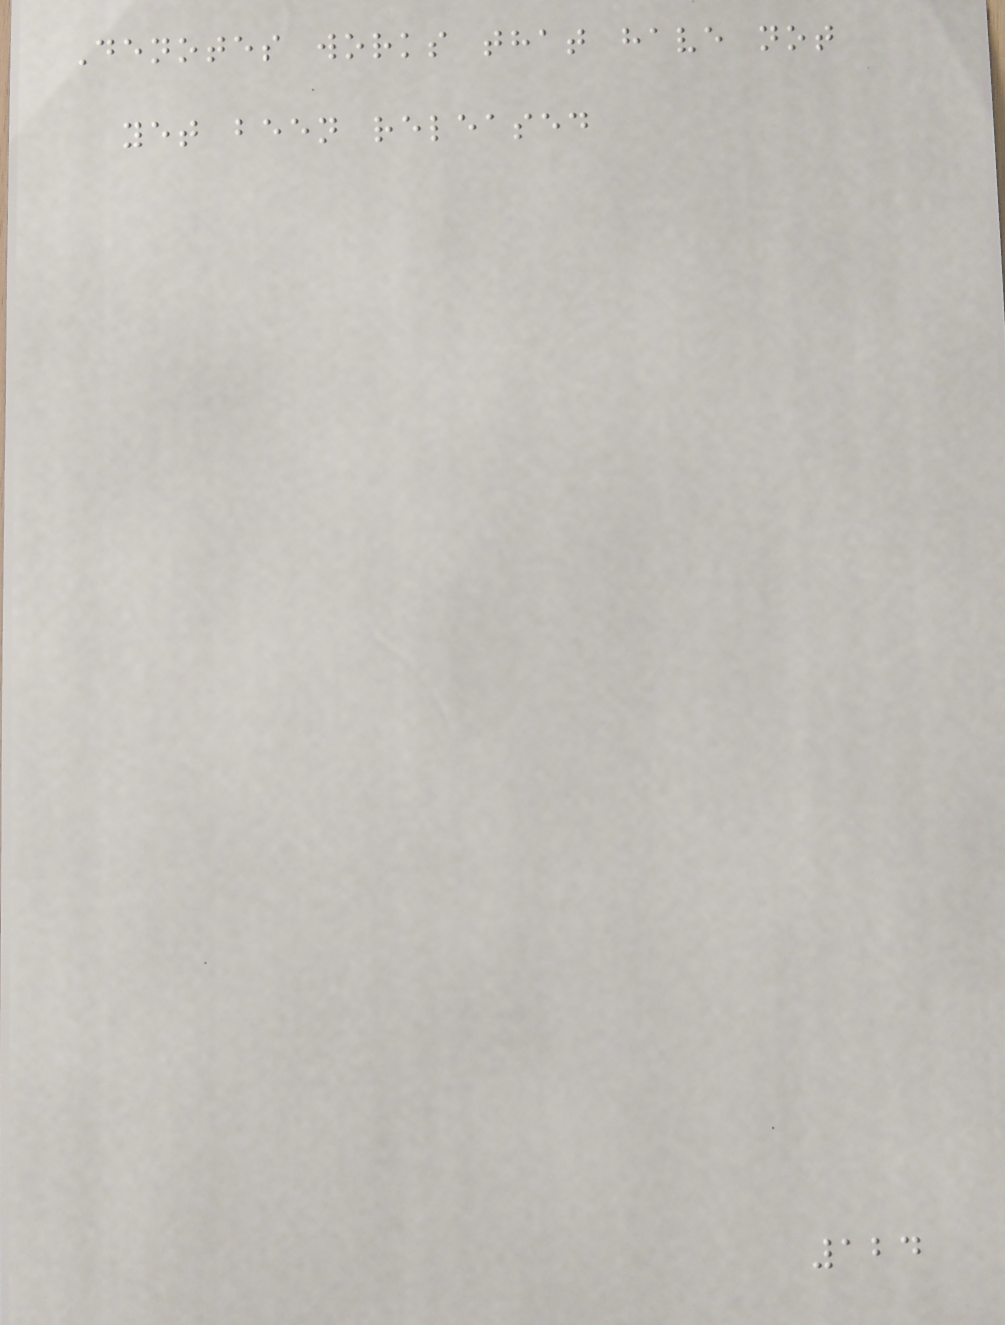Denotes works that have not
yet been released
124
